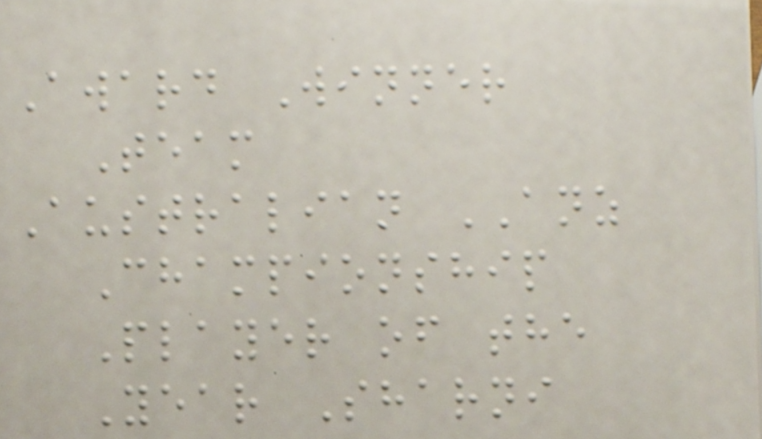Award Winner
Team
Australian ANZ
Championship
Player of the
Year Sharni
